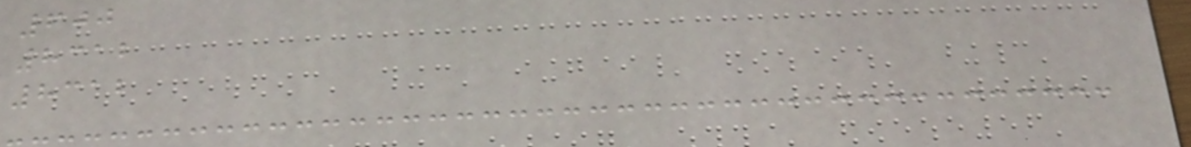600
8312
8312
